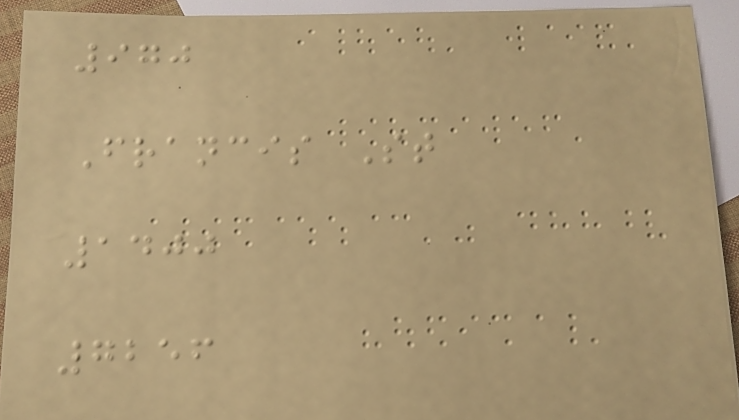970
Francis St
1400
7256
